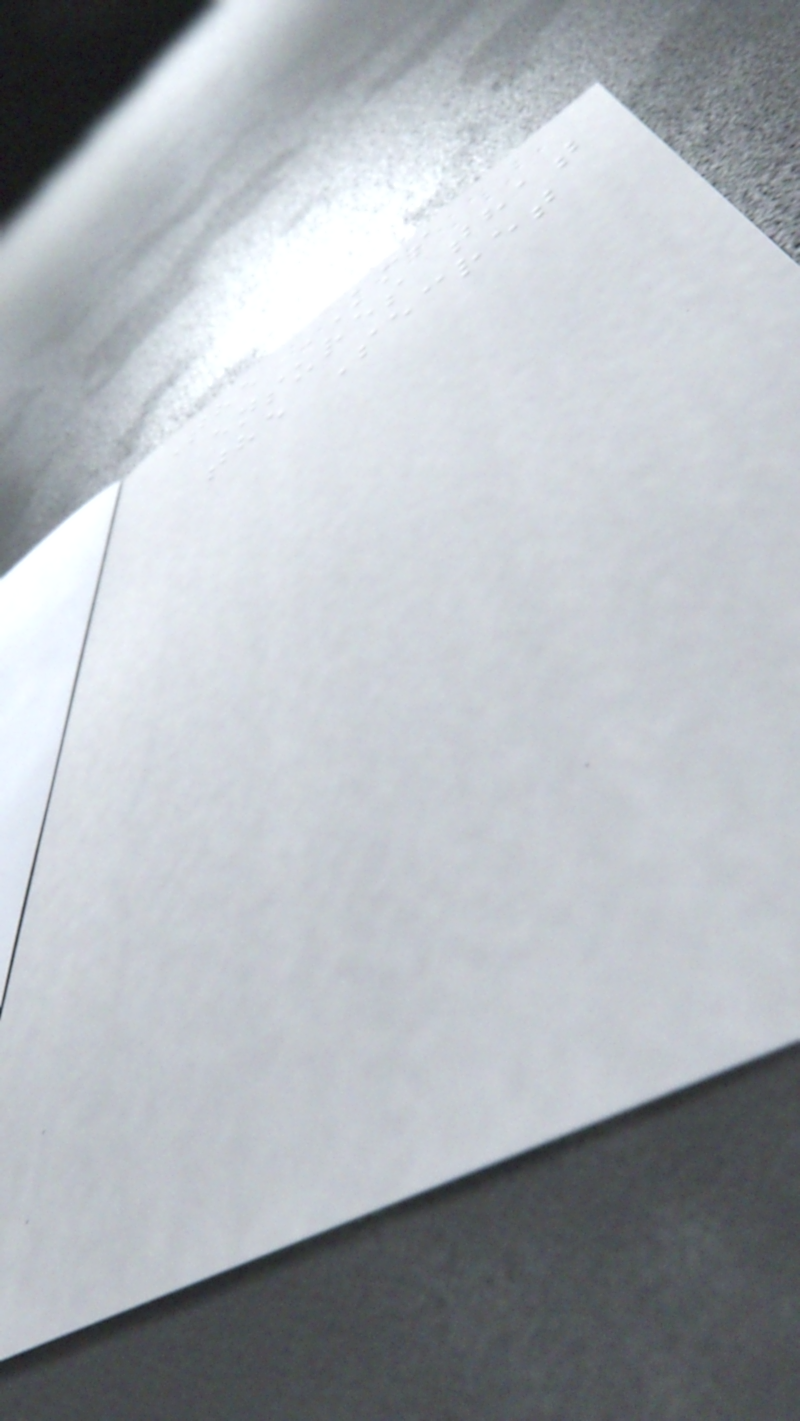The KMS
ensures that
the Secret
